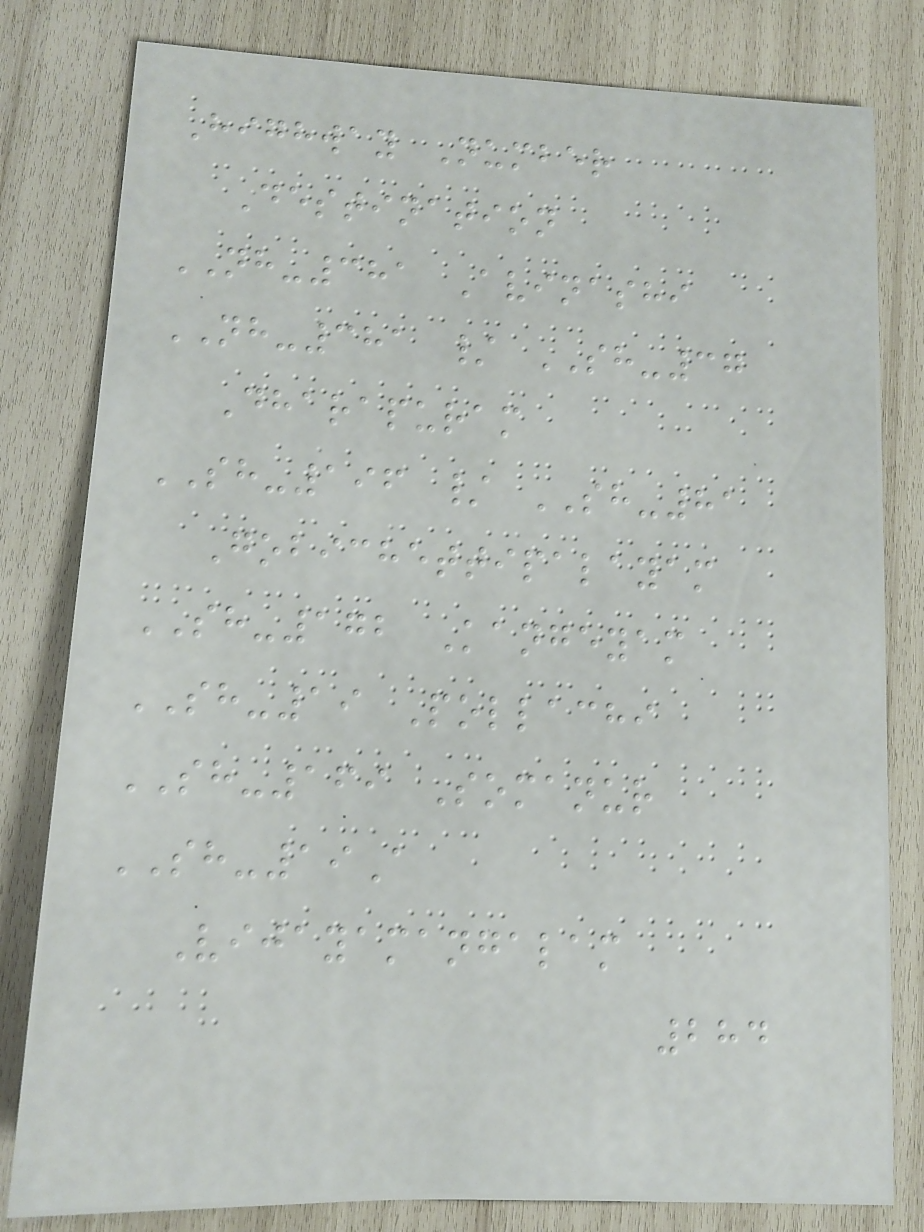Highway Number
Destination
NH-381 Avinashi
NH-381 / SH-37
Dharapuram
SH-196 / SH-81
Gobichettipalayam
SH-172 Kangeyam
SH-19 Pollachi
SH-169 Somanur
SH-19A
Vijayamangalam
284
